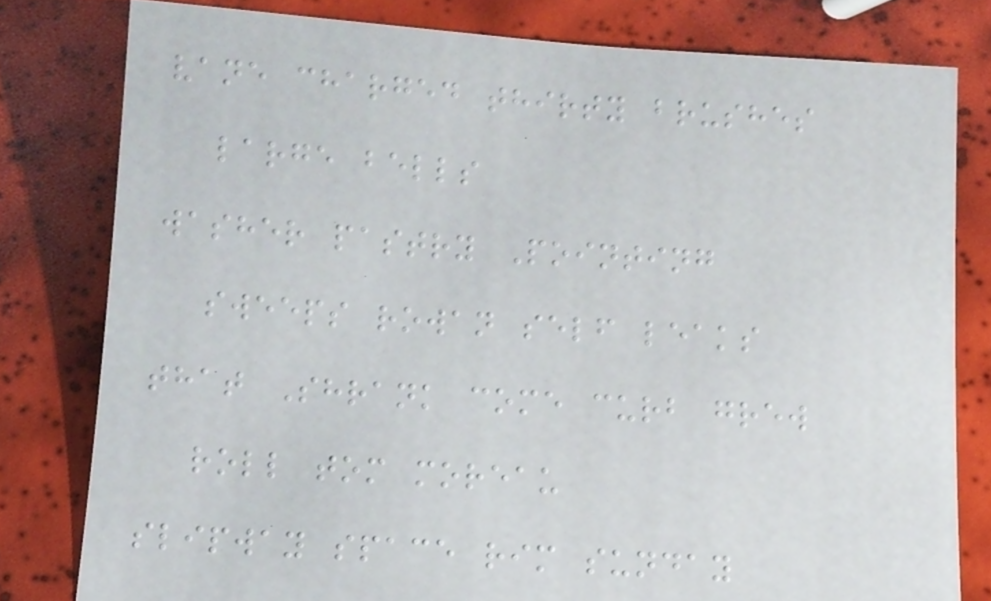vane charged thirty brushes
large bells
washer pastry Pointing
sweeps rowan self leaks
that Shrank come curb grew
roll tom moreau
slipway space rim sunday
